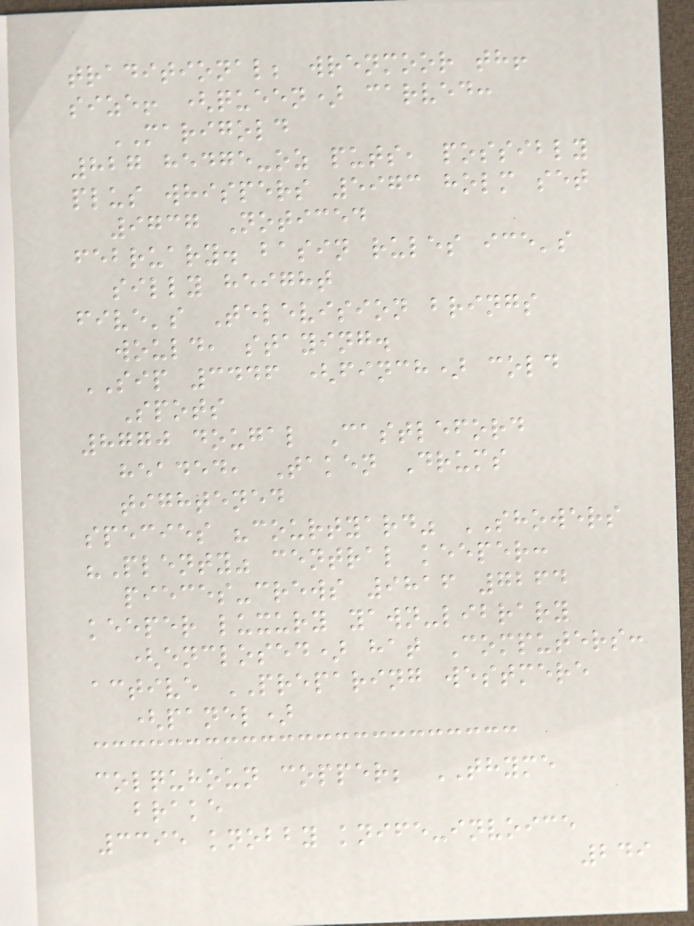traditional; wrenmoor th!
size! (queen) carved:
MARIGOLD
827 hedge-oz puts, possibly
plus whispers 5973 holm set
9737 Noticed
february. basin rules ice's
silly height
five's Television brings
would, staying.
SIP 3446 (finch) cold
Spots
8770 dougal Castleford
headed, Taken Drums
tightened
species "courtyard" SHOWERS
"Plenty" central keeper:
pieces-crews 9816 7264
keeper luxury yawn-library
(enclosed) hat Computers:
active PREPARING westmere
(panel)
colquhoun copper; THYME
brake
3395 knobby knife-invoice
249
